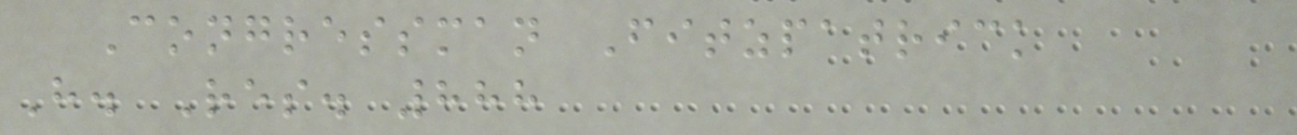Congressman Fitzpatrick
H. Res. 888
